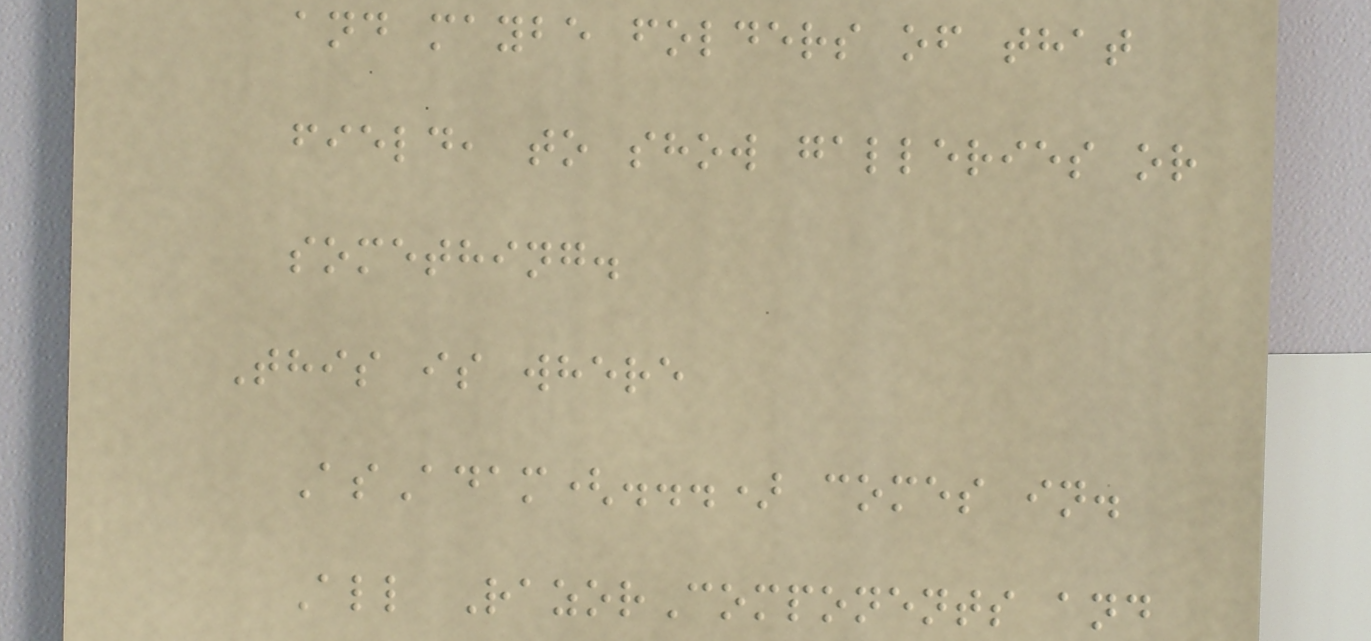and maybe folders of that
field, to show galleries or
something.
This is where
AsAdam(...) comes in.
All RazorComponents and
